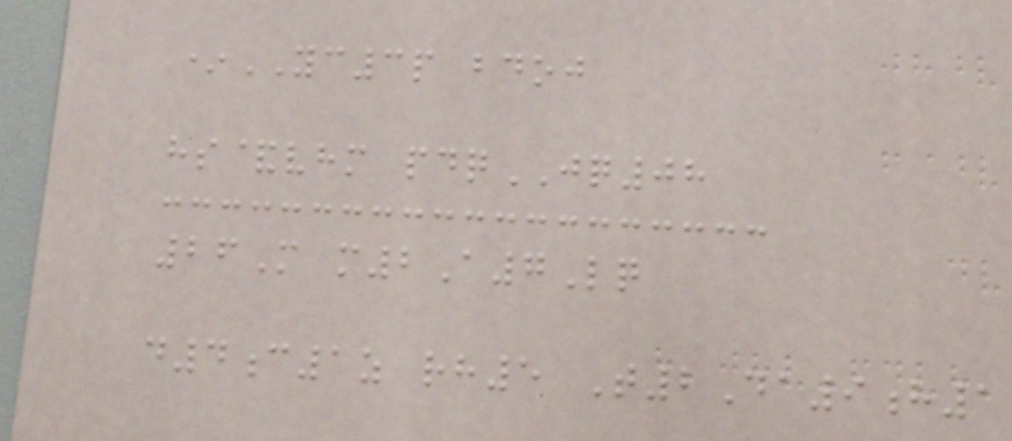*YC3p bdoj
hs&vhm pdqJQ08
26M m2A7Lq
d4c1z rh5 T2Da9h1
